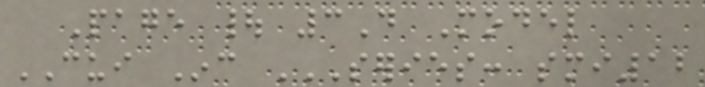Page | 3D Model
CUI Inc SERIES: SMI12
